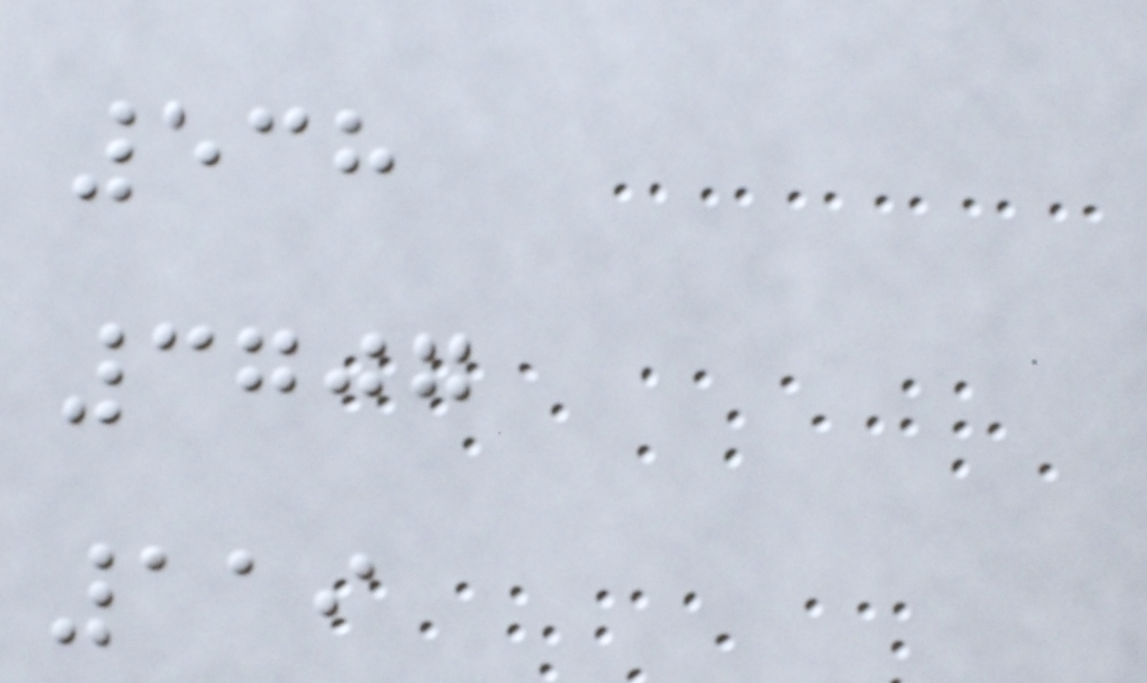538
3707
119
